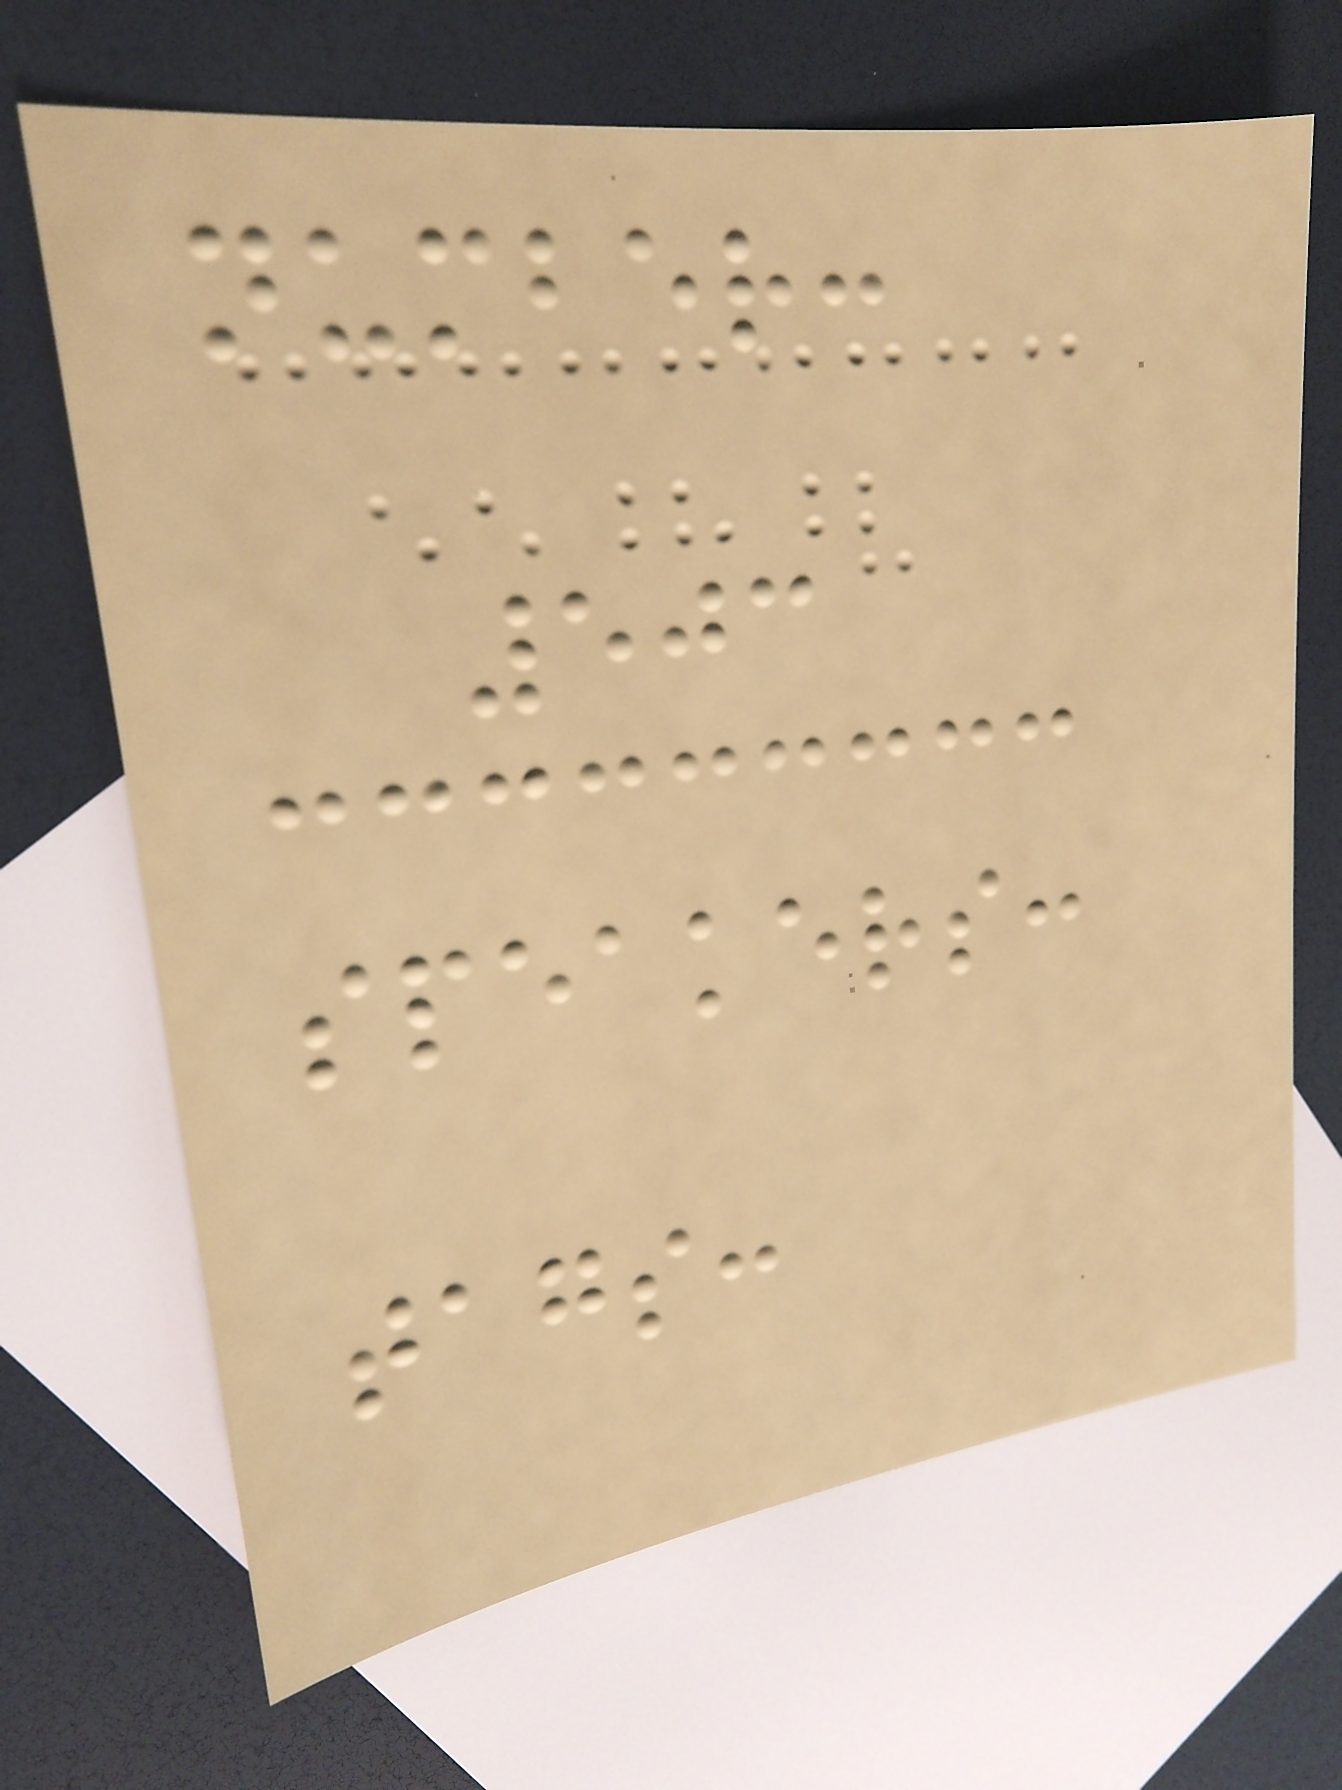number:
503
speakers:
tags:
